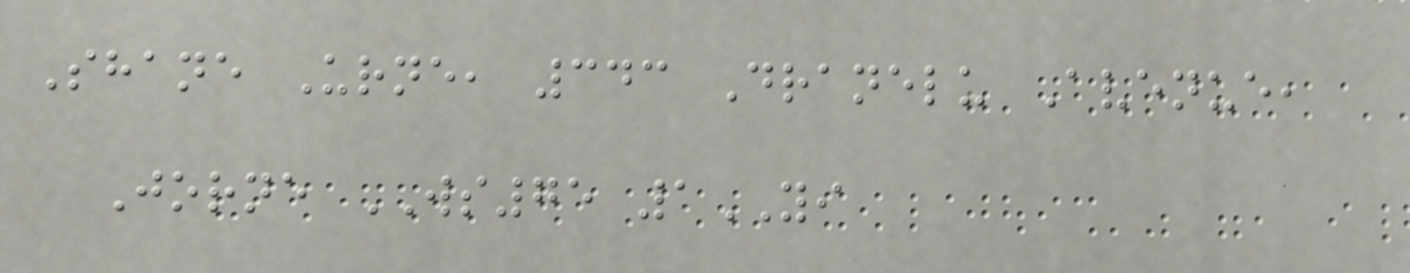Shane Urne, 343 Dranelu Avenue,
Jorne WS75 1YI
